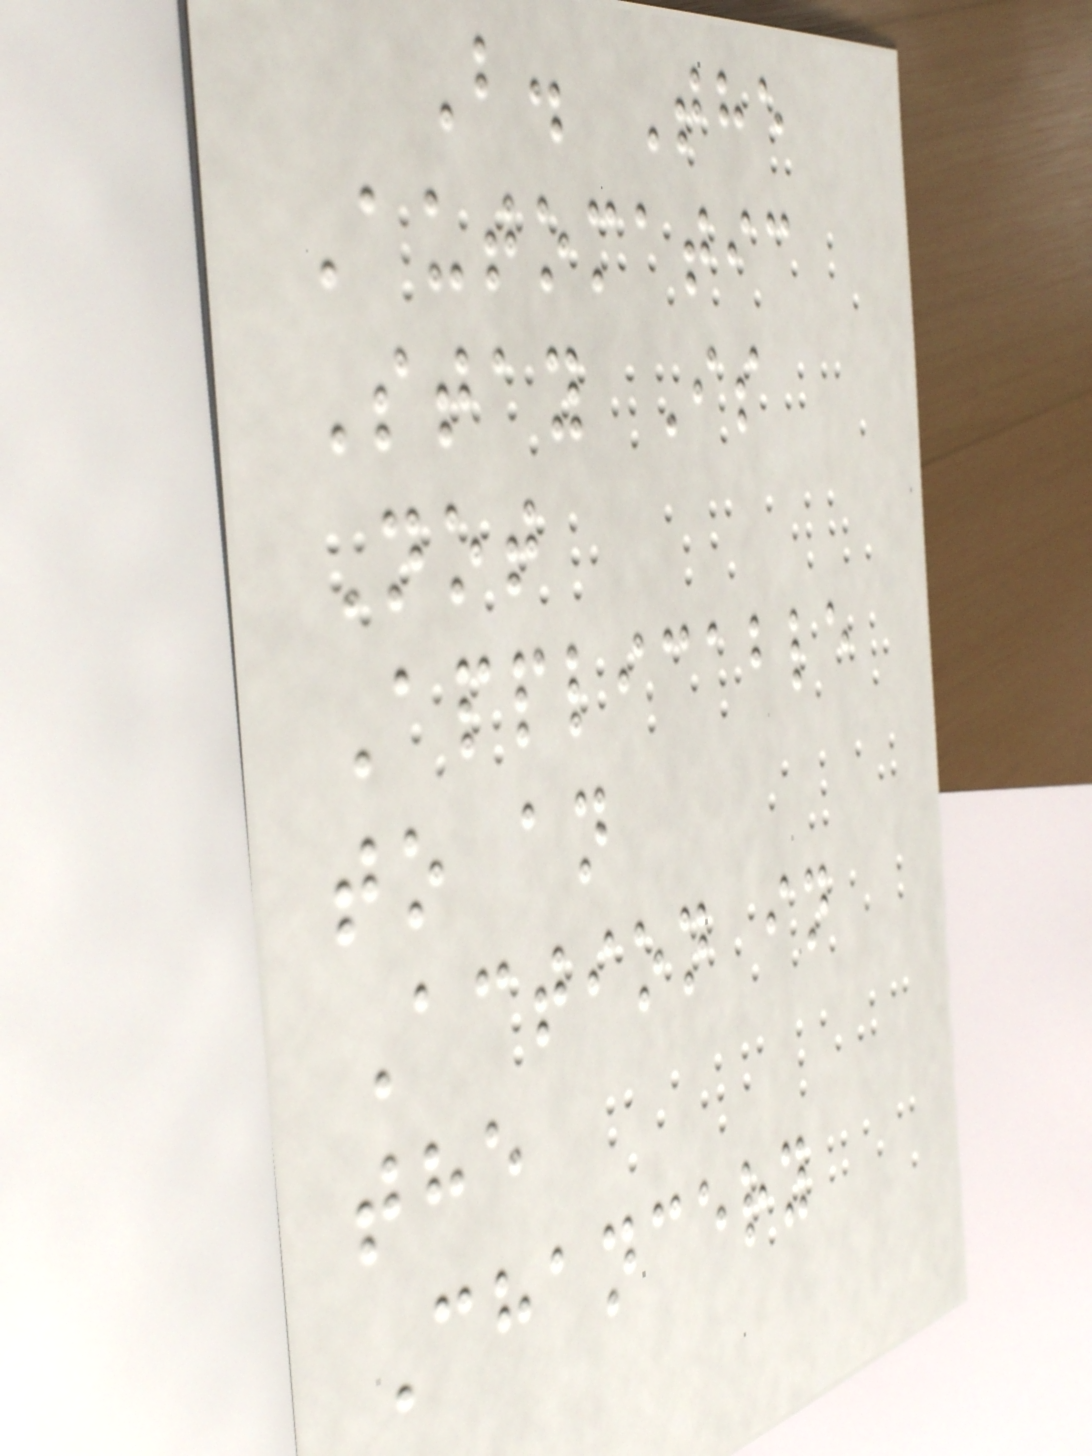B. The
Automatic
Stay Is
Not
Applicable
to an
Action in
the
Chancery
